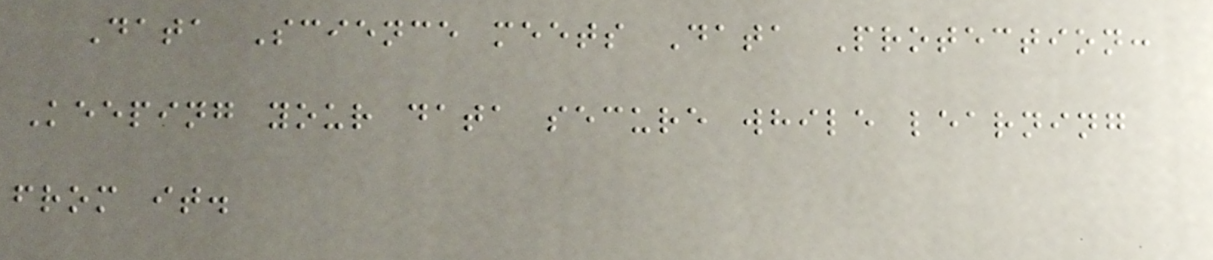Data Science meets Data Protection:
Keeping your data secure while learning
from it.
